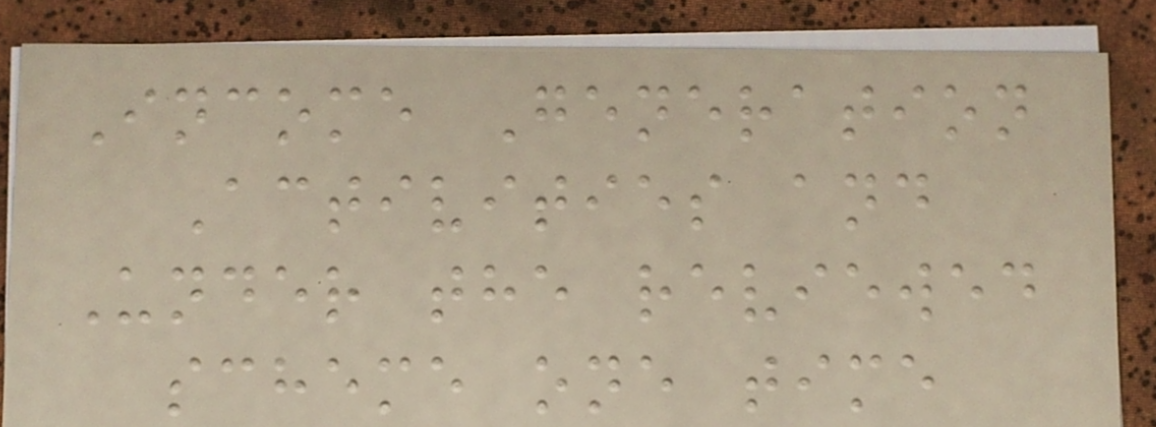Income Generation
Activities and
Under the reviewed
scheme one time
